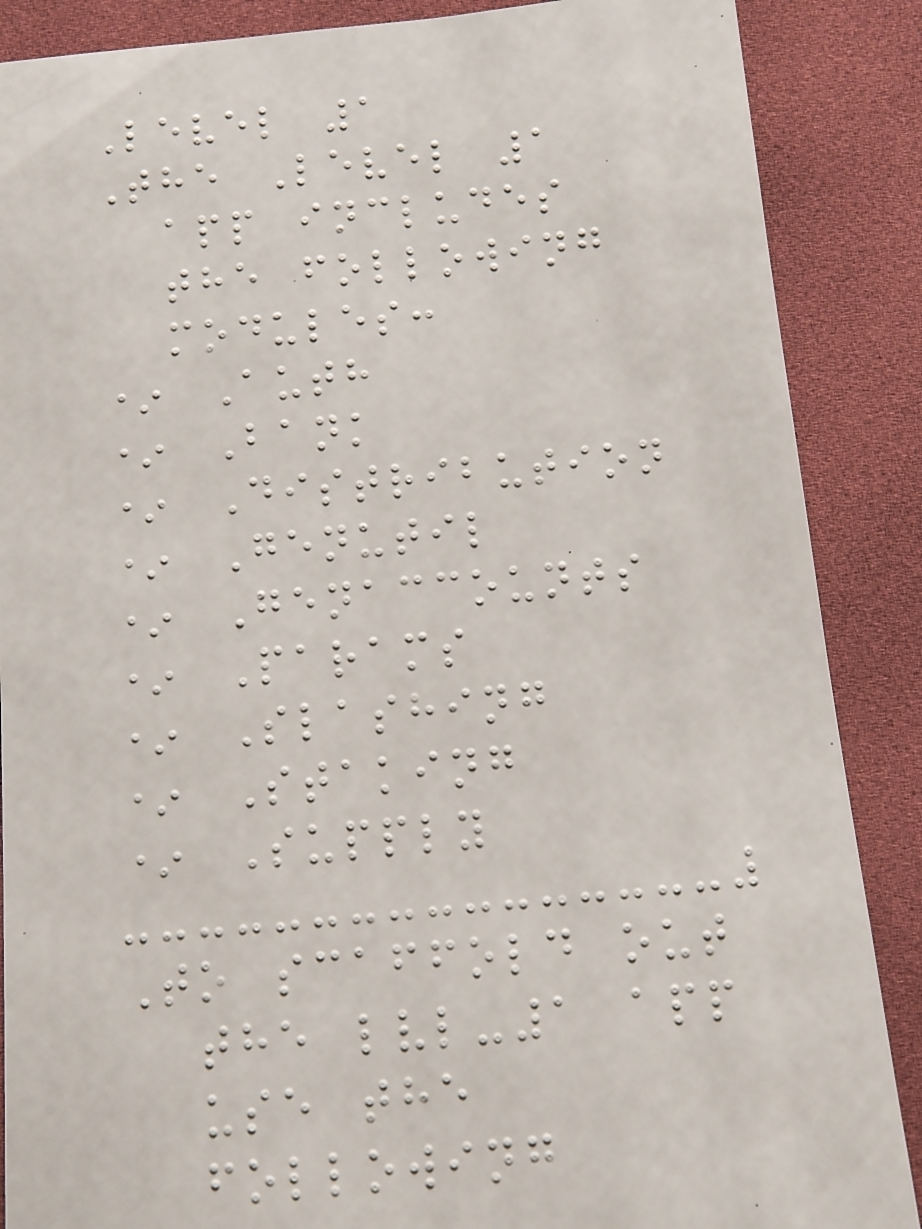Level 1
The Level 1
app includes
the following
modules:
* Auth
* Bank
* Distribution
* Genutil
* Genaccounts
* Params
* Slashing
* Staking
* Supply
To scaffold out
the lvl-1 app
use the
following
